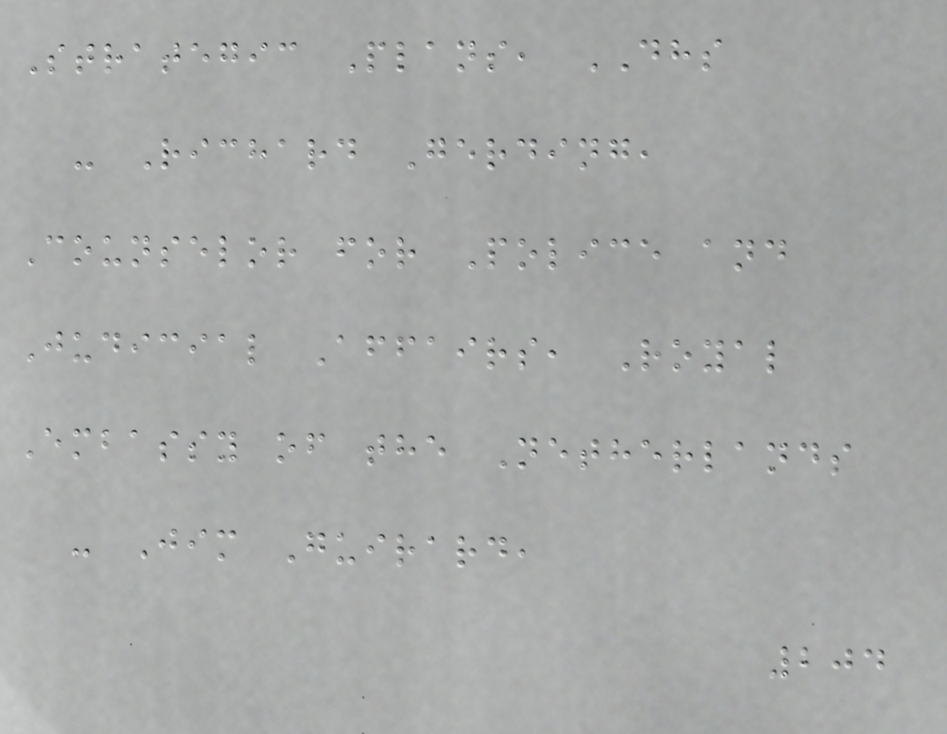Strategic Plans, DHS
- Richard Gerding,
Counselor for Police and
Judicial Affairs, Royal
Embassy of the Netherlands
- Jim Guirard,
204
